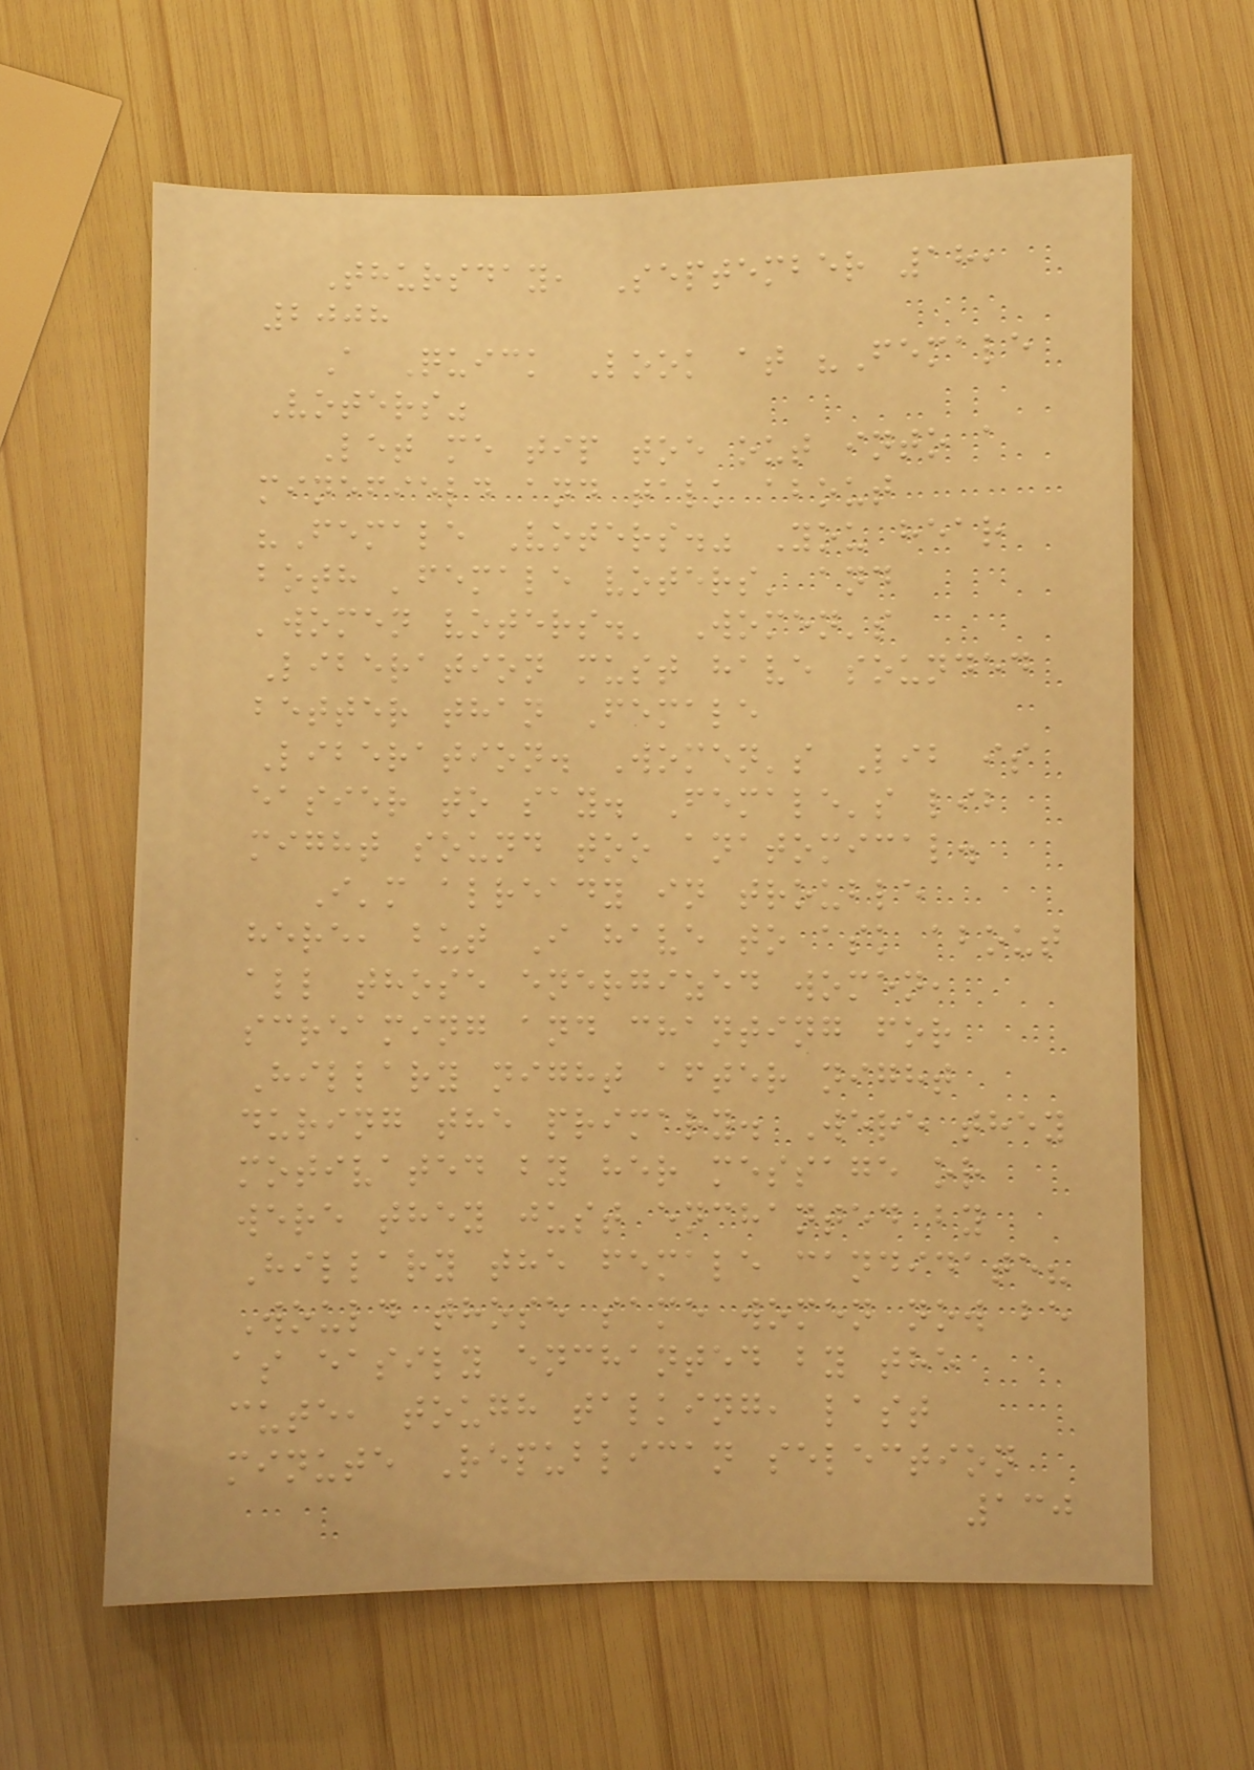Thursday, September 18,
2008
A Quick Look at "Female
Voters"
Let me tip toe out into a
minefield and talk about
"Female Voters." You hear
both 'female voters' and
'women voters.' Women's
Liberation must have sounded
better than Female
Liberation. Women's Lib is
easier to say. Female's lib
might sound too anatomical.
I'm already in trouble
here, but I have to ask about
all those energized women,
screaming and chanting for
Hillary night after night
during the primary. Were they
motivated by her message or
were they just enchanted by
Hillary the female candidate?
Would those same women now be
as easily enchanted by the
cute, tough talking, last
minute Republican selection
130
